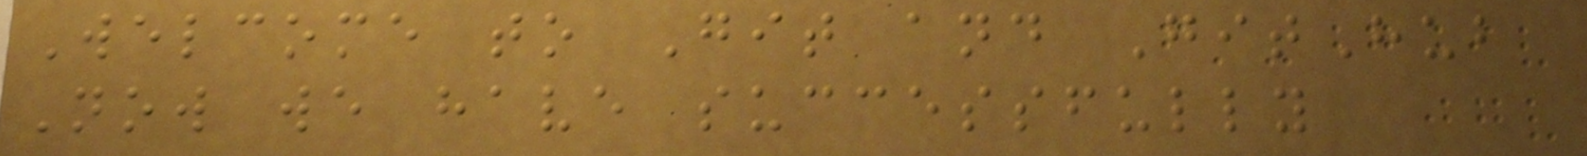Welcome to Git and GitHub
Now we have successfully
